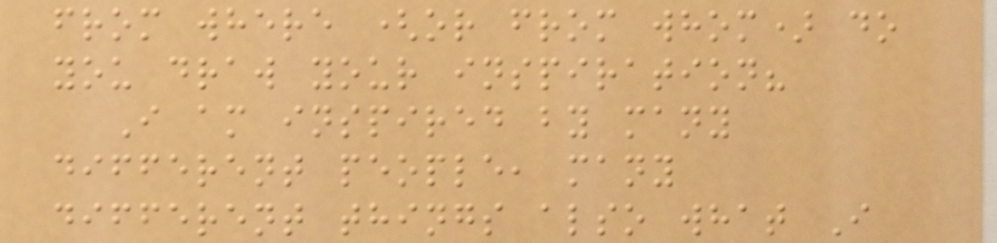from where (or from whom) do
you draw your inspiration?
I am inspired by many
different people, many
different things also what I
